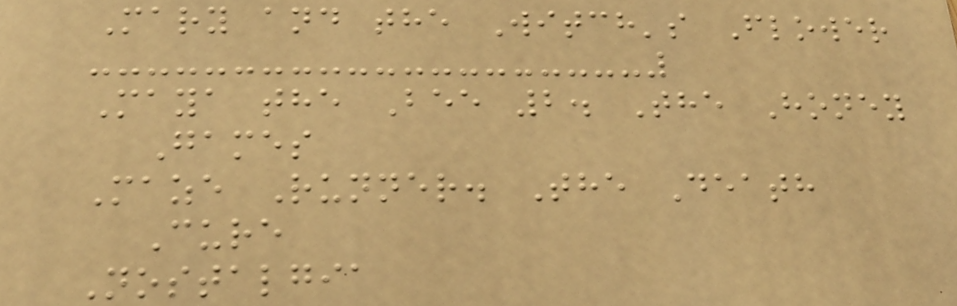Mary and the Witch's Flower
Maya the Bee 2. The Honey
Games
Maze Runner. The Death
Cure
Nostalgia
